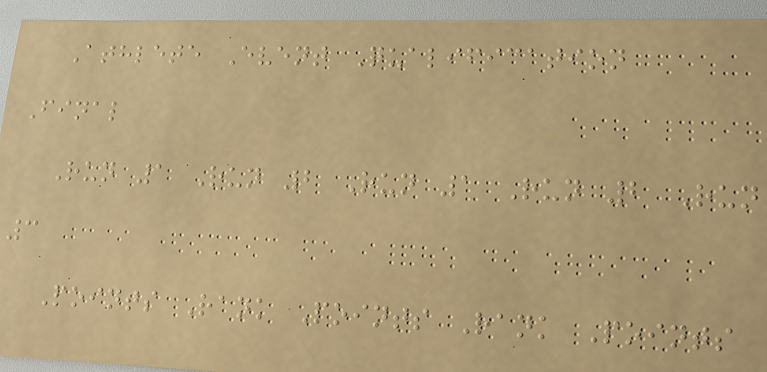Athlete Event Qualification
Final
Run 1 Run 2 Run 1 Run 2 Run
3
Points Rank Points Rank Points
